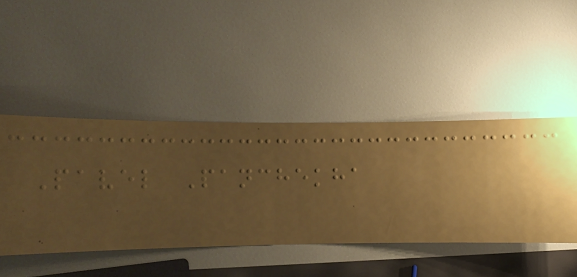Pavel Panchekha
